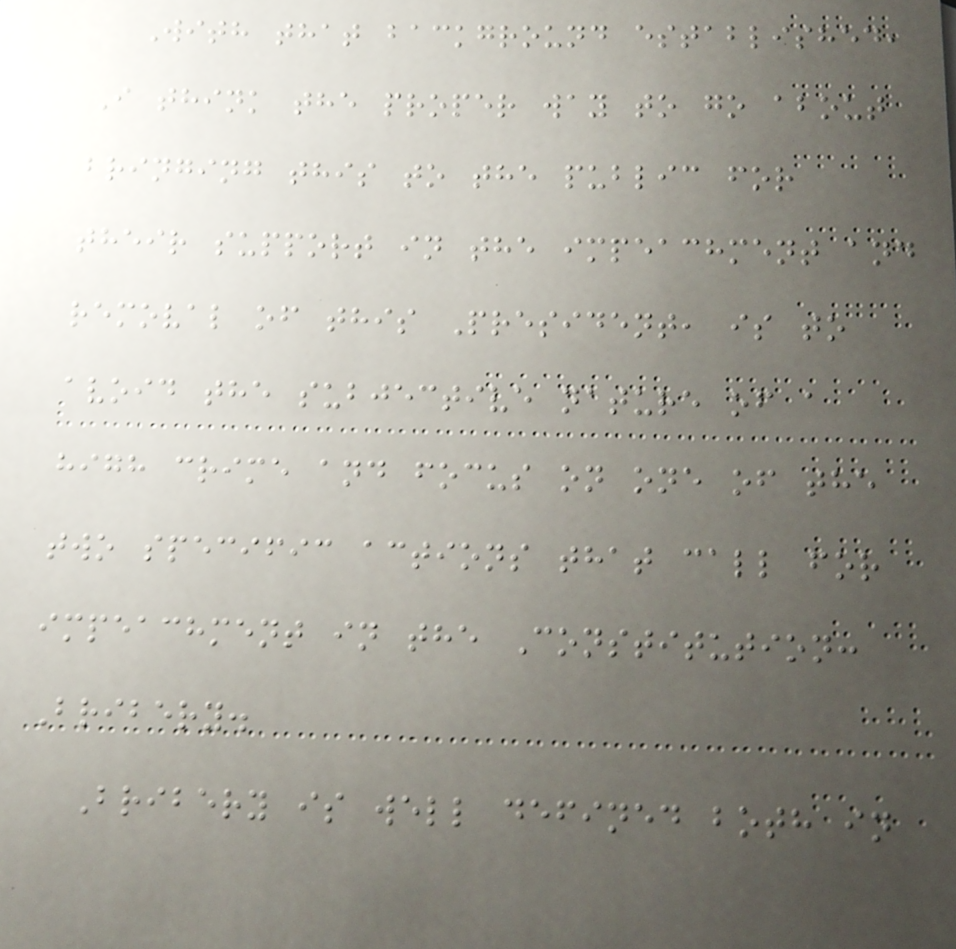With that background established,
I think the proper way to go about
bringing this to the public for
their support in the impeachment and
removal of this President, is to
avoid the subjective nature of a
high crime and focus on one of the
two specific actions that call for
impeachment in the Constitution:
Bribery.
Bribery is well defined both in
